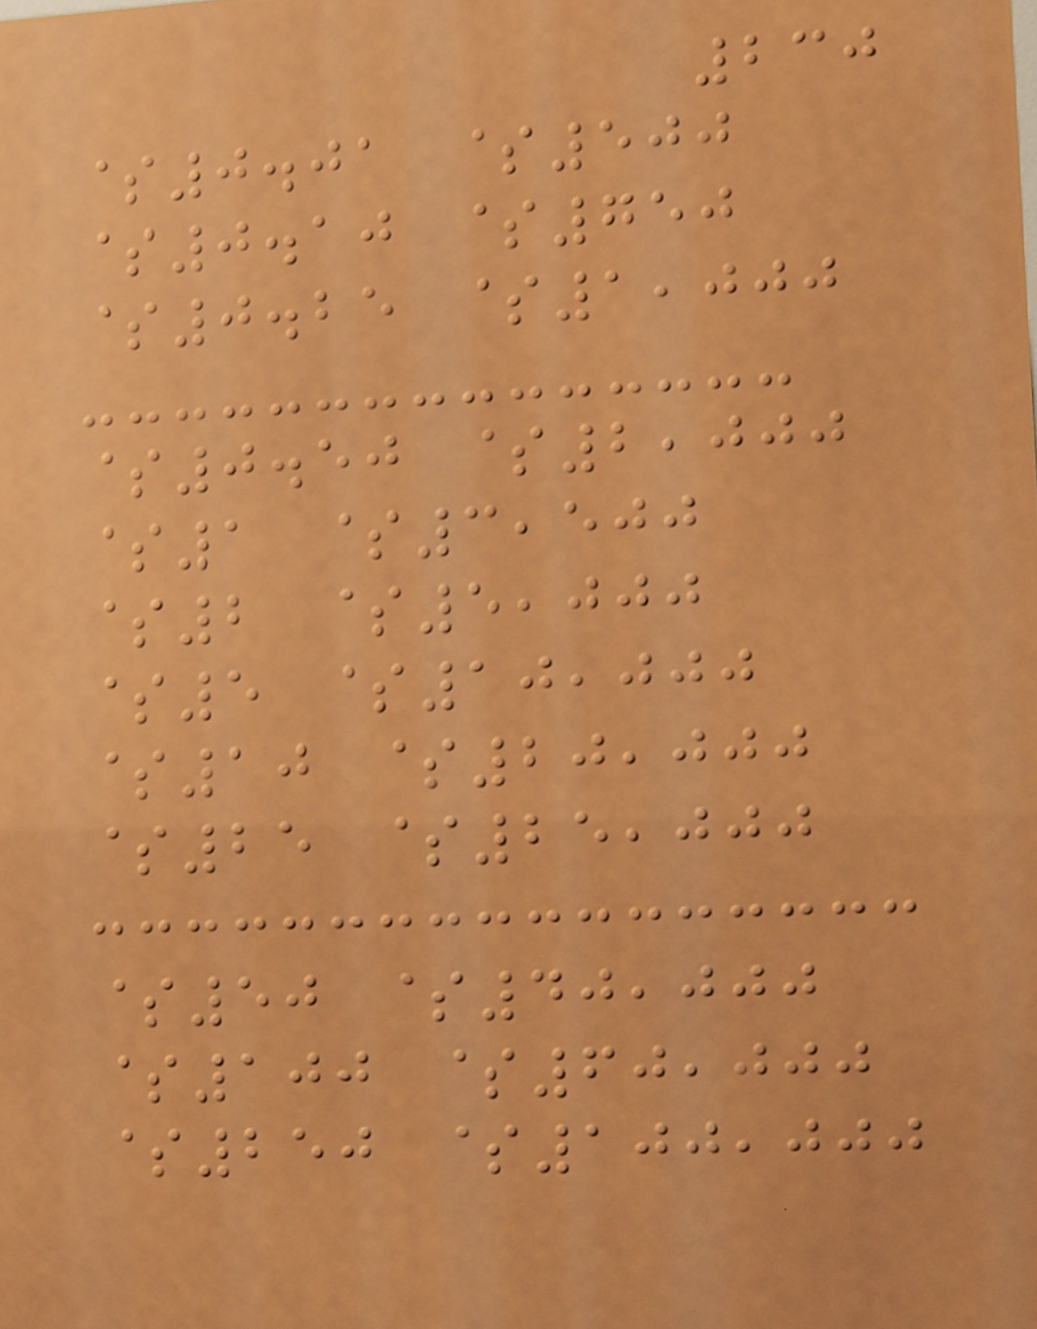230
$0.01 $500
$0.10 $750
$0.25 $1,000
$0.50 $2,000
$1 $3,500
$2 $5,000
$5 $10,000
$10 $20,000
$25 $25,000
$50 $40,000
$100 $60,000
$250 $100,000
